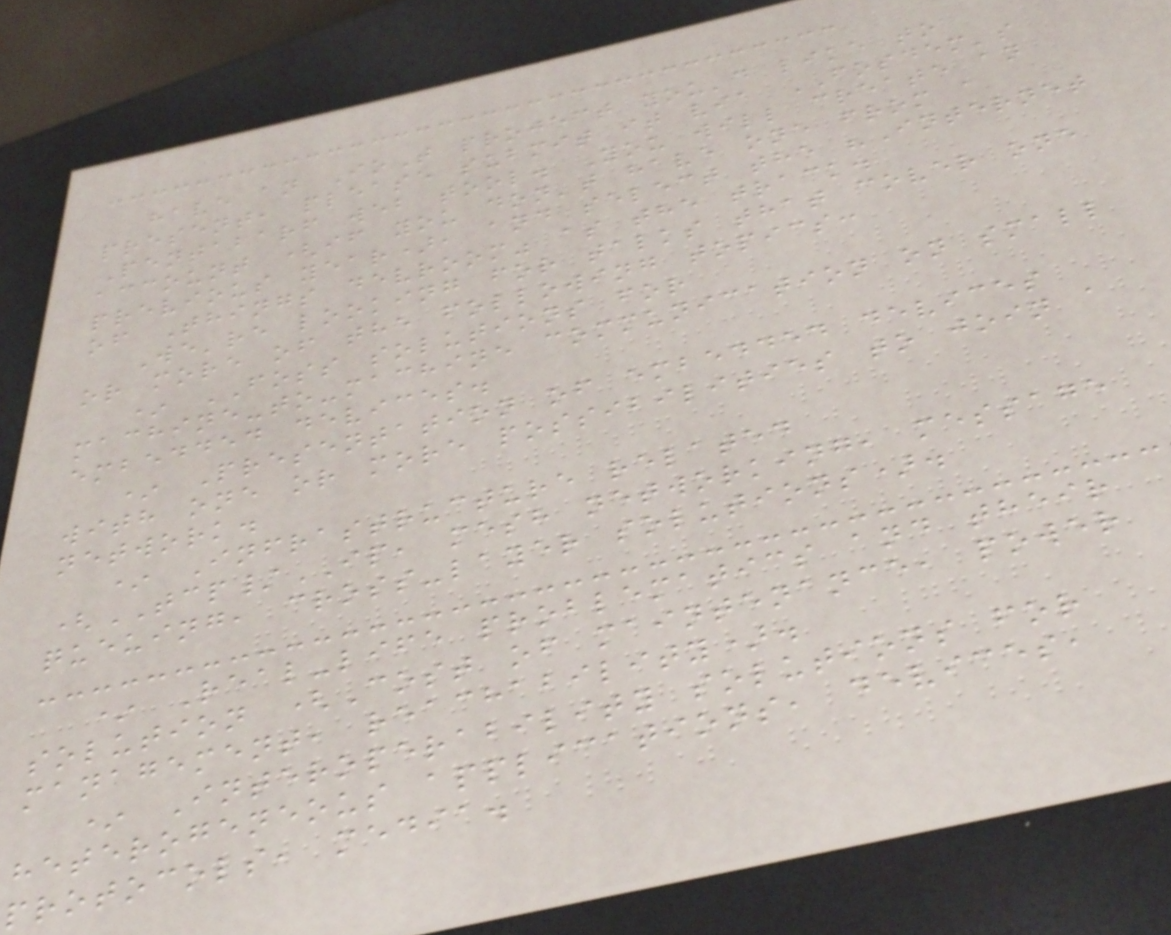have an IoT project you'd like to
present, please submit it via FOSDEM's
Pentabarf web tool. You will create an
account (if you don't have one from a
previous year), and select the "Internet
of Things devroom" as the track.
We're looking for talks that cover one
or more of the following topics:
* FOSS solutions for
machine-to-machine communication on small
embedded devices.
* Presentation of embedded devices
with one or more possibilities to join a
network.
* Infrastructure related
(TCP/IP, mesh networking, message
queuing, cross-layer solutions).
* Real-life problematics and their
solution (Cost of maintenance, power
management, reachability).
* Interoperability solutions for
heterogeneous applications, devices,
protocols, media.
